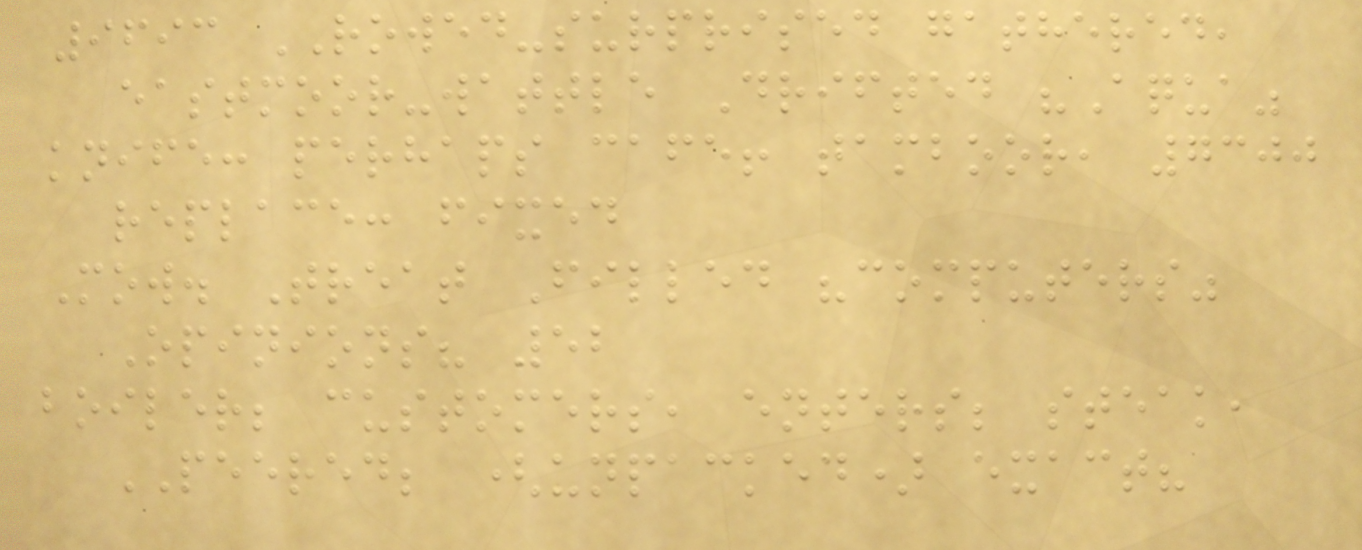9693 ROWED-surprised gathered,
eastmoor-wattle Drifted "Aqua"
knife: perhaps cafe! tamboor, 7300
replace: fixed
Mow. Treat Filled "computers"
Opinions? 52
boiler; customers, enters; steak,
PEERED; (unpacked) exact?
